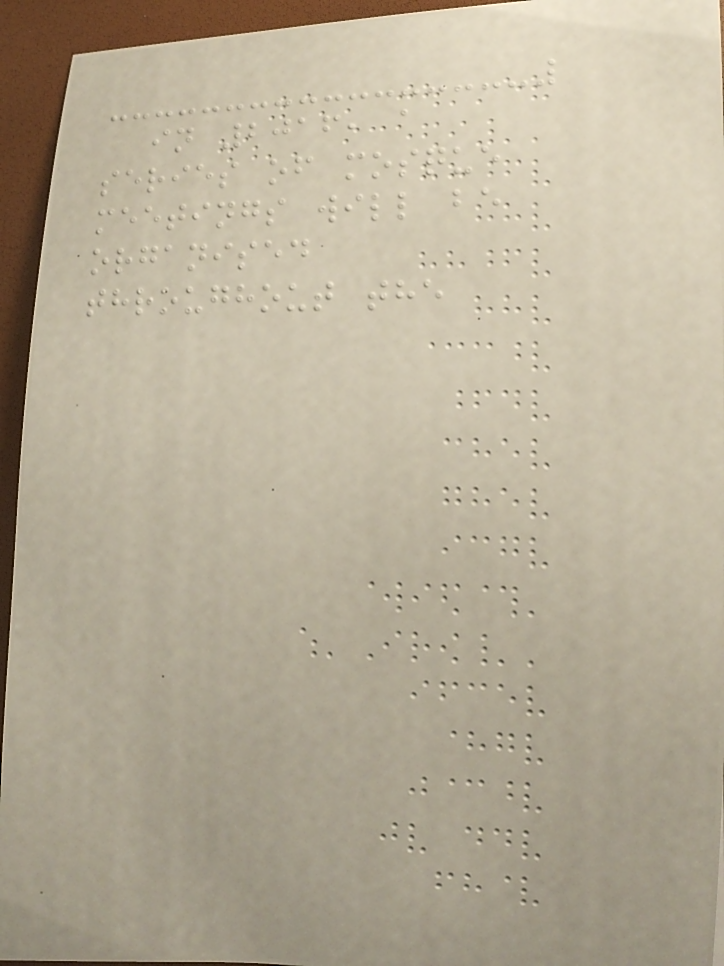in 2016, a
series of mosque
meetings will be
organised
throughout the
